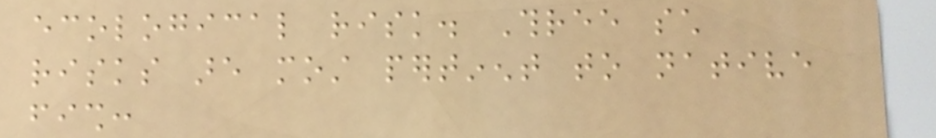ecological risk. Three such
risks are most pertinent to native
fish:
